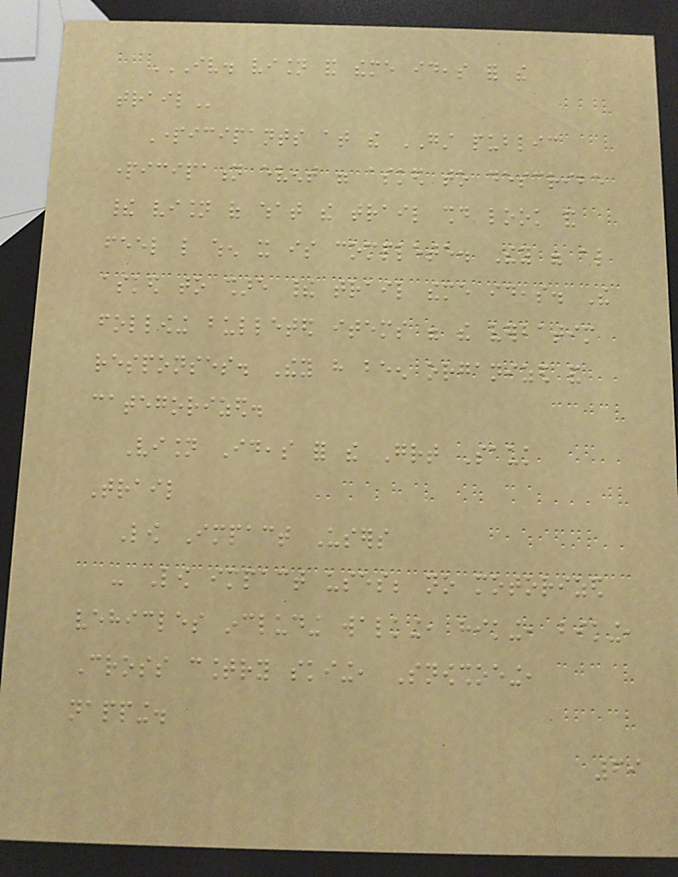IV. VISION AND THEME IDEAS FOR THE
TRAIL
Participants at the GST public
participation event were asked to describe
their vision of what the trail should look and
feel like when it is complete. They were also
asked to share their trail theme ideas. The
following bulleted items were the verbatim
responses. They have been organized and
categorized.
Vision Ideas for the Great Sauk
Trail
Low Impact Users
- Low impact uses; no motorized
vehicles including walking, hiking, biking,
Cross country skiing, Snowshoeing,
napping.
69
